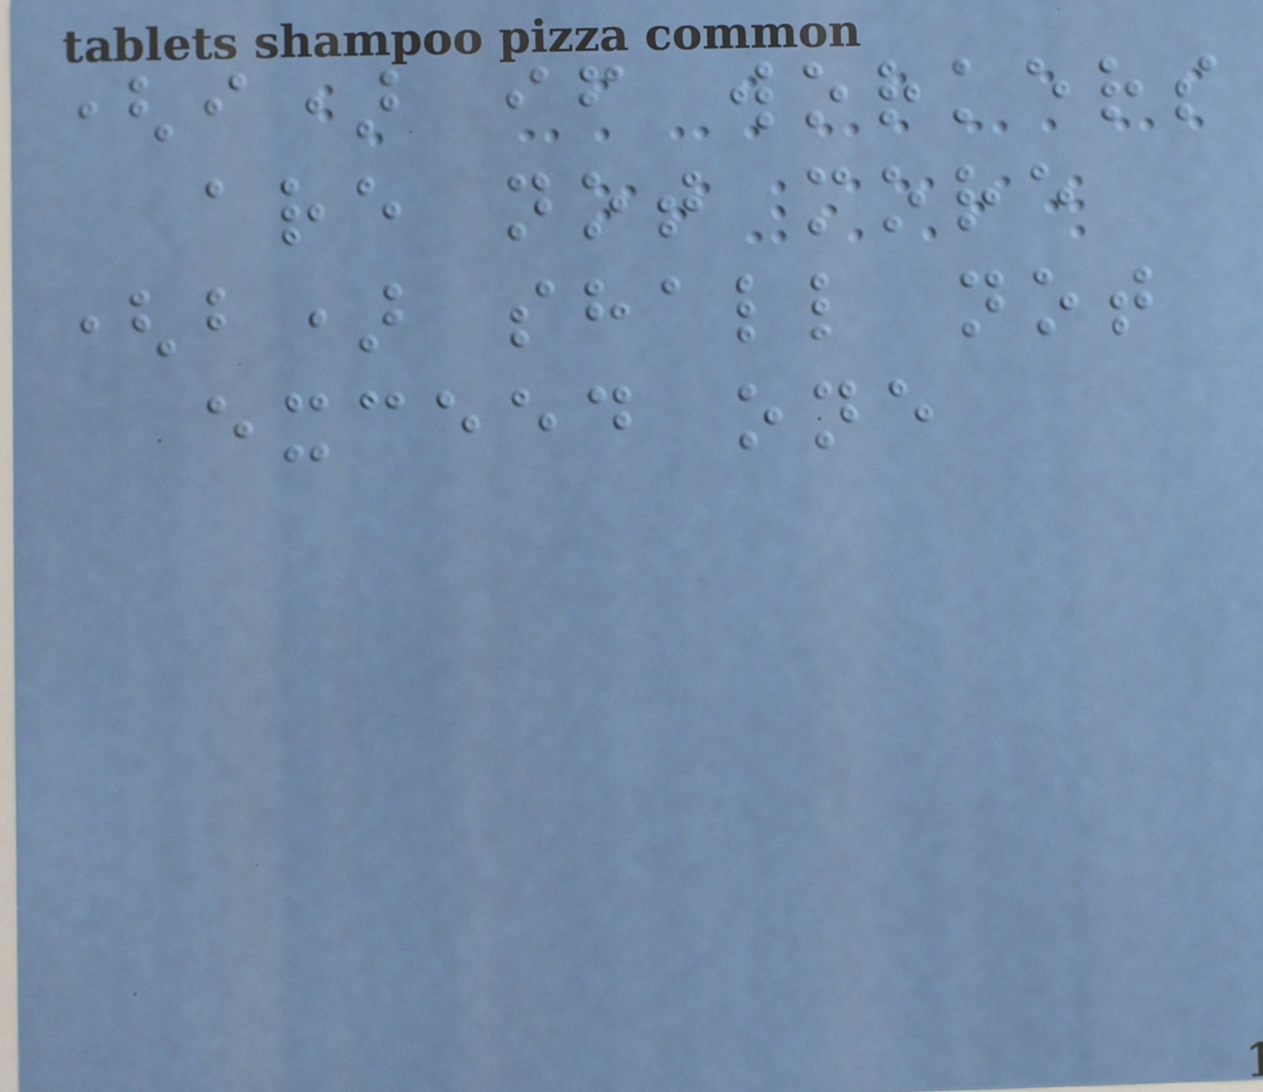(i) if workers
are not more
(b) shall not
exceed one
